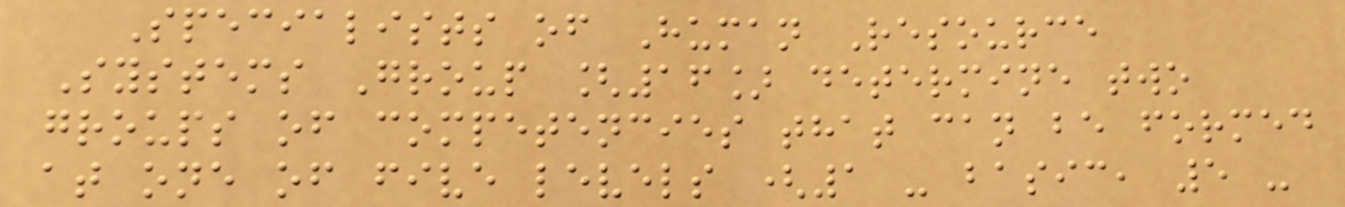Specialists of Human Resource
Systems Group [16] determine two
groups of competencies that can be formed
at one of five levels (1 - basic, 5 -
